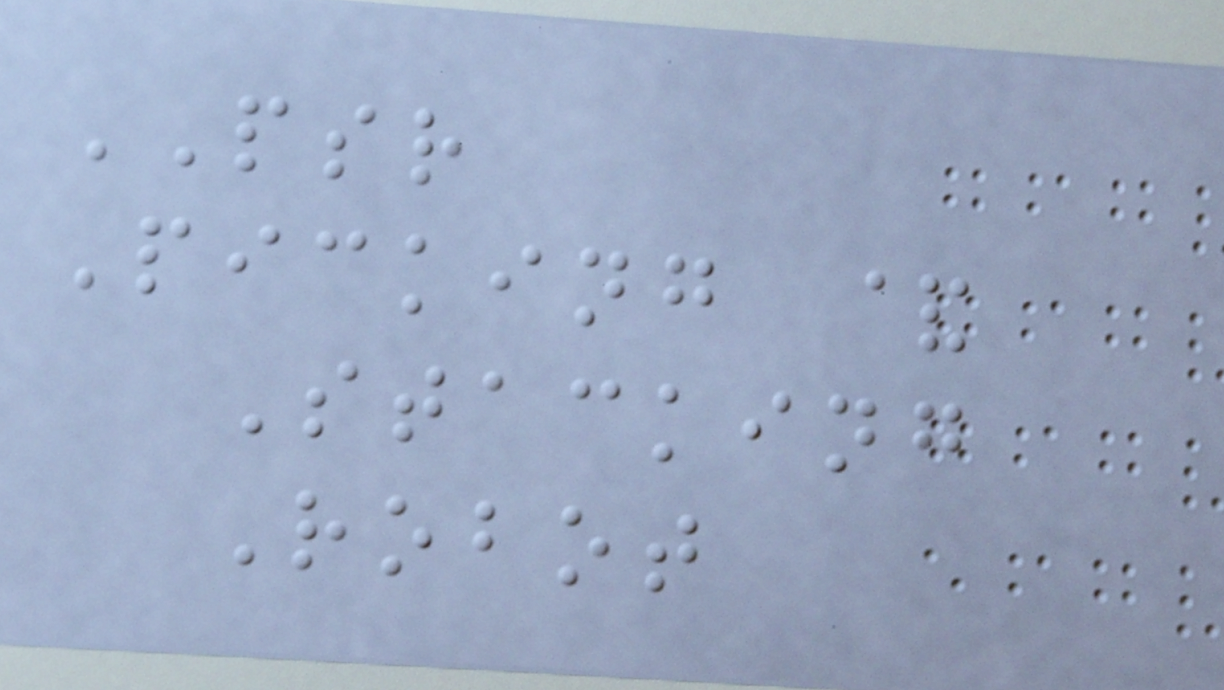PSR
Picking &
Stacking
Robot
